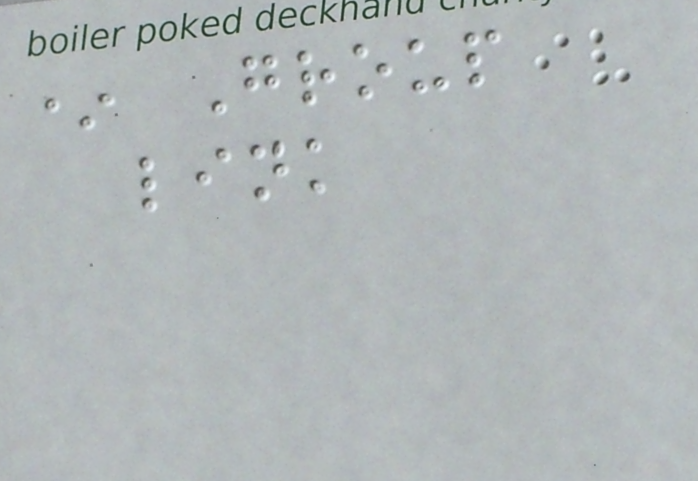* Group
link
